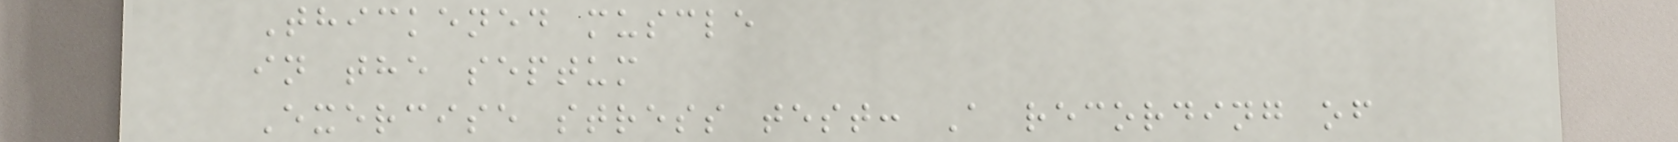Thickened muscle
in the septum
Exercise stress test: A recording of
